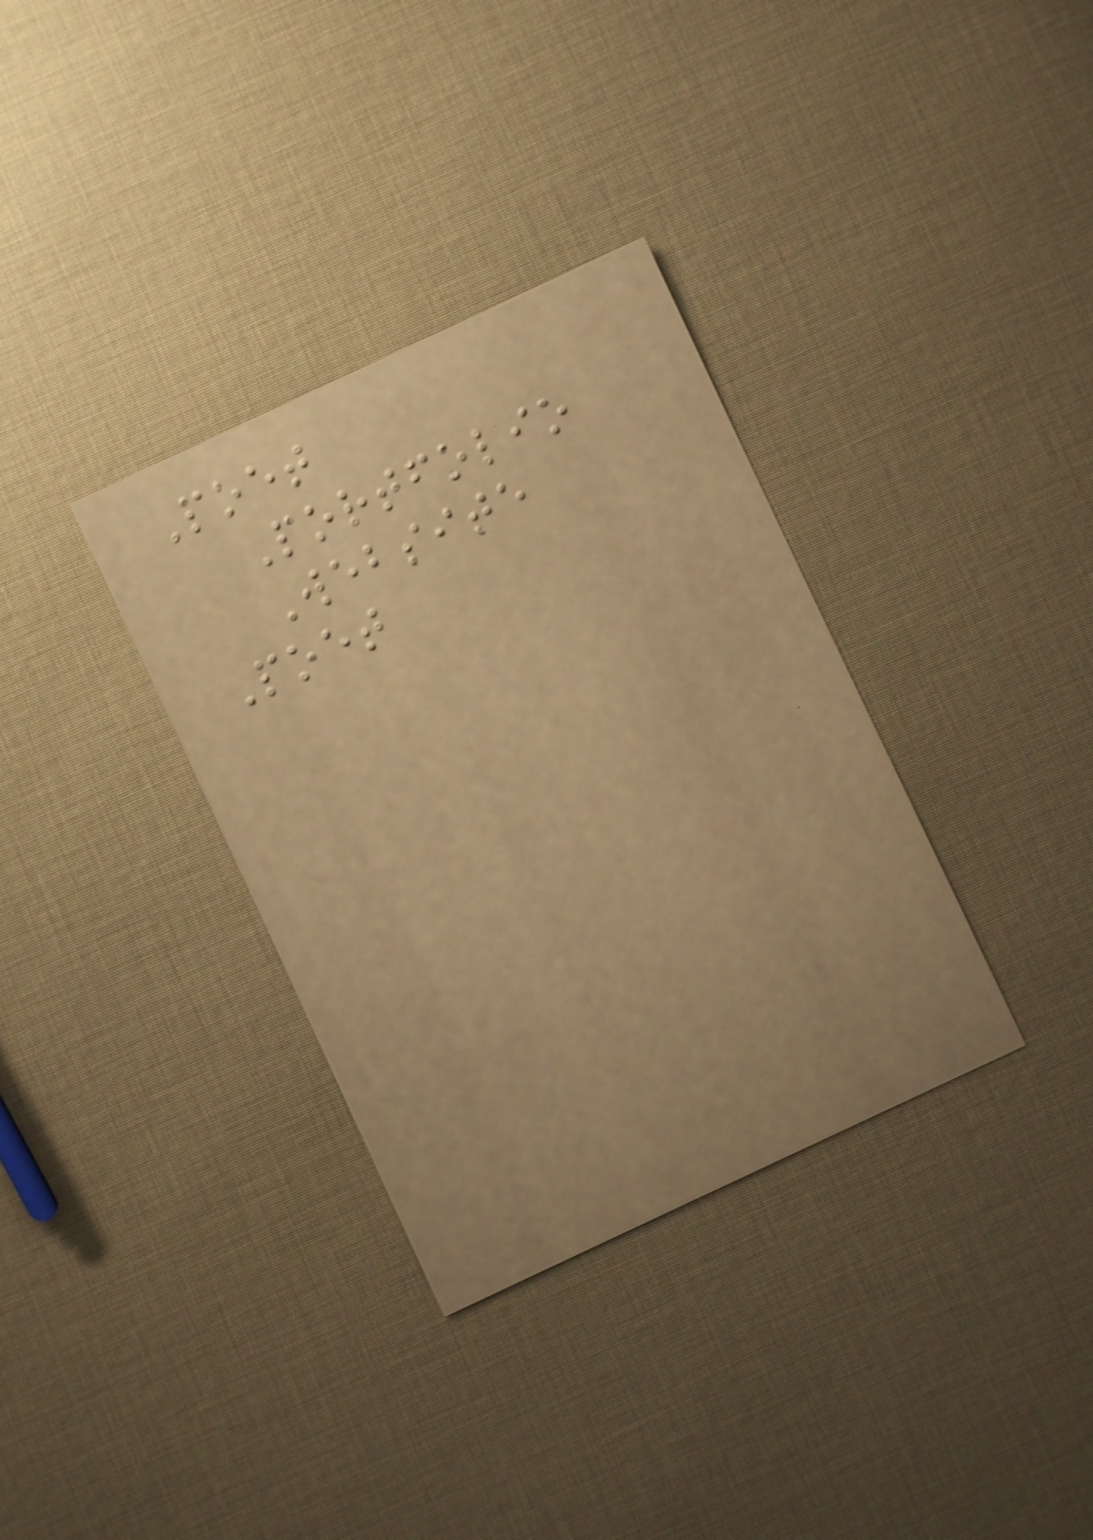Poet
Portfolio
Website
Poet
